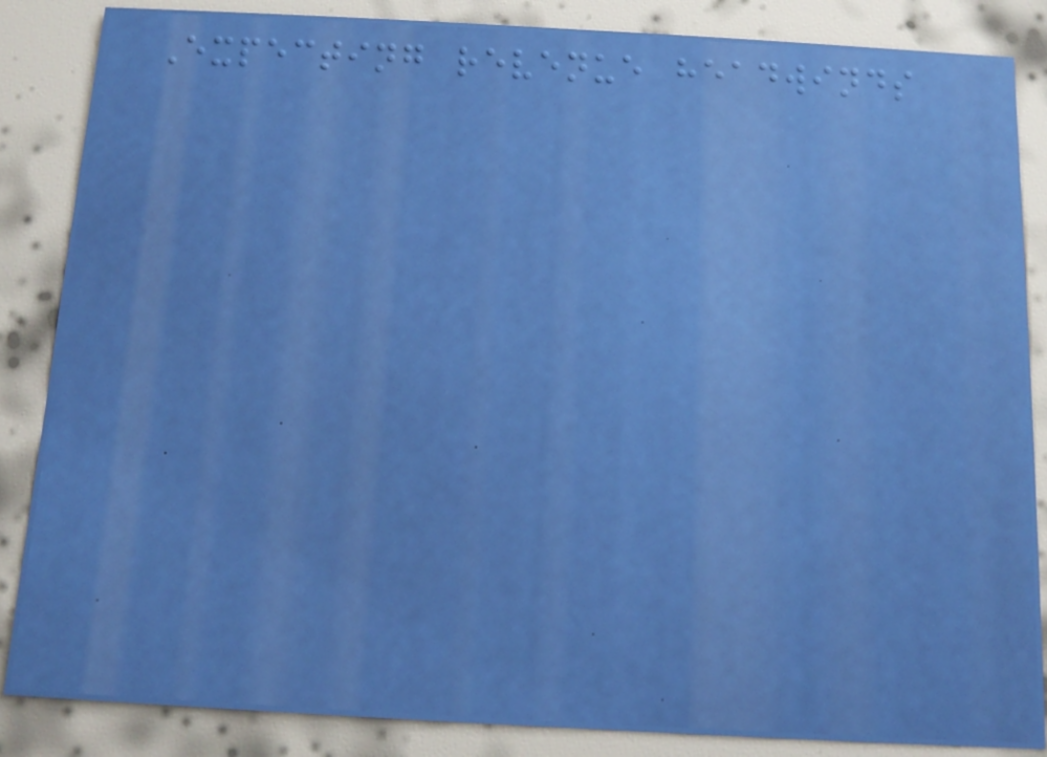Expecting revenue headwinds
